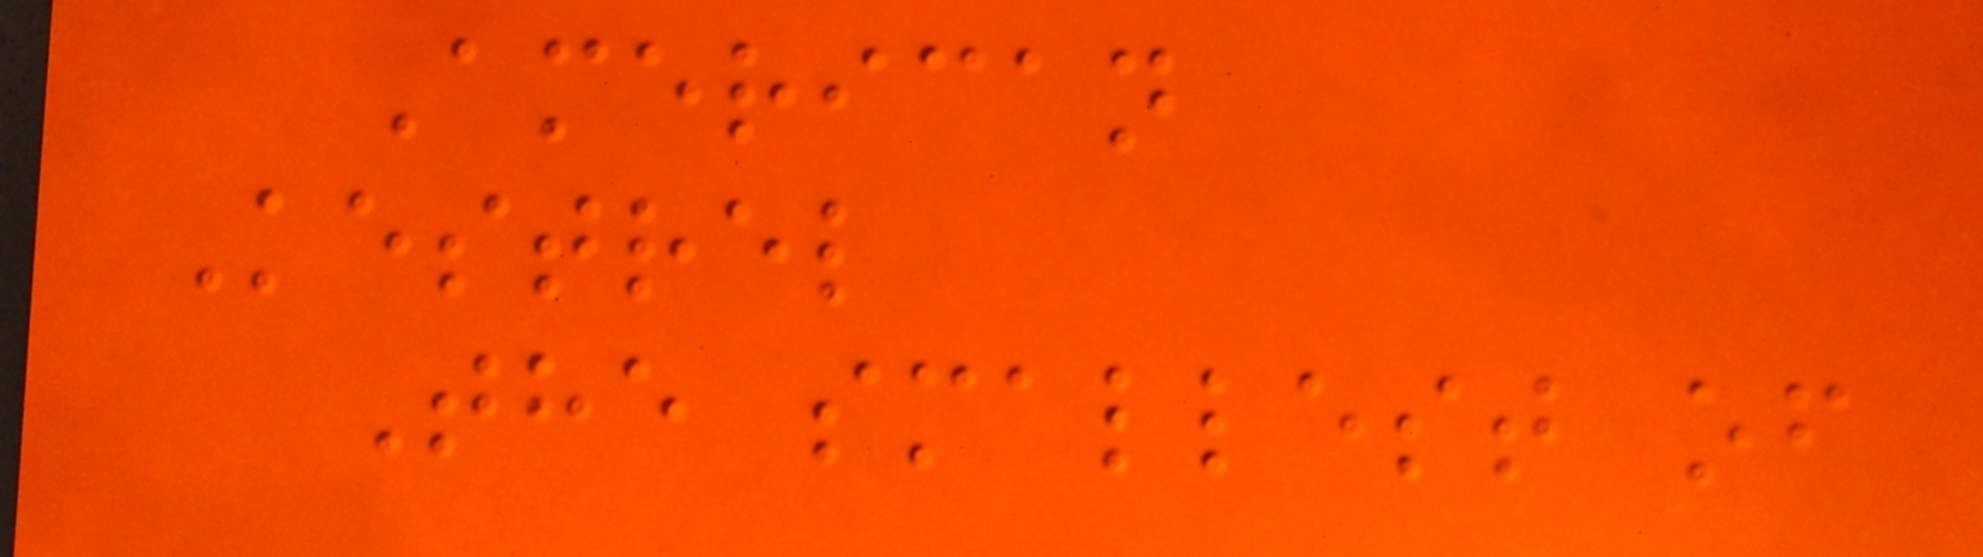American
Kestrel
The smallest of
